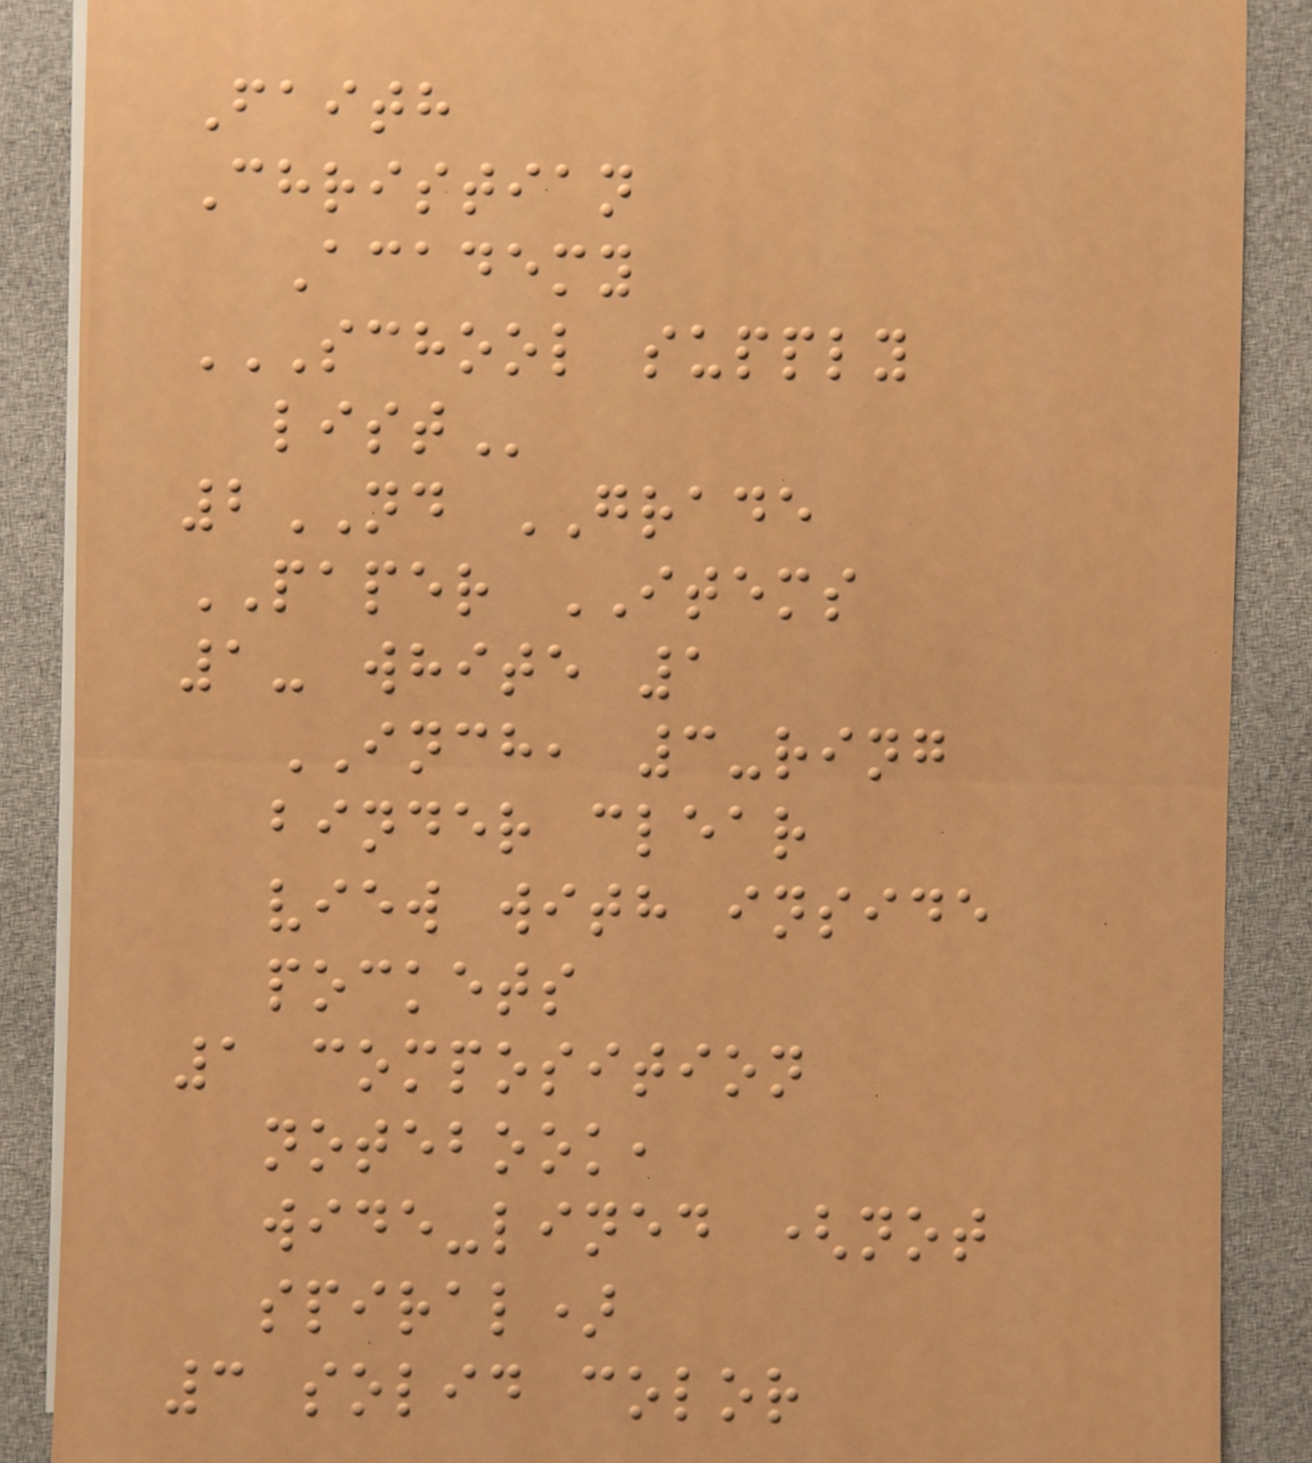Faith
Christian
Academy
SCHOOL SUPPLY
LIST
2ND GRADE
PAPER ITEMS
1- white 1
INCH, 3-ring
binder clear
view with inside
pockets
1 composition
notebook,
wide-lined (not
spiral)
3 solid color
